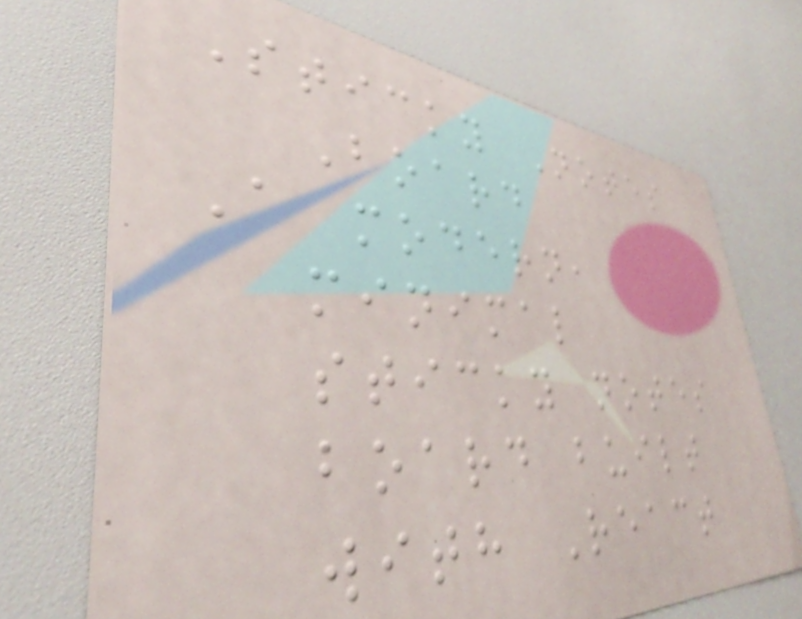Sticky Notes
Board
A modern,
minimal
sticky notes
board built
with React
